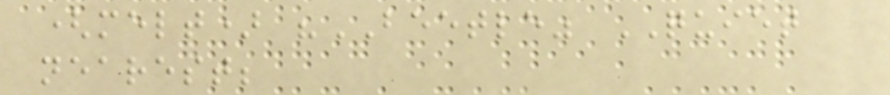(melt) "BEETLE" QUIET
nearest;
